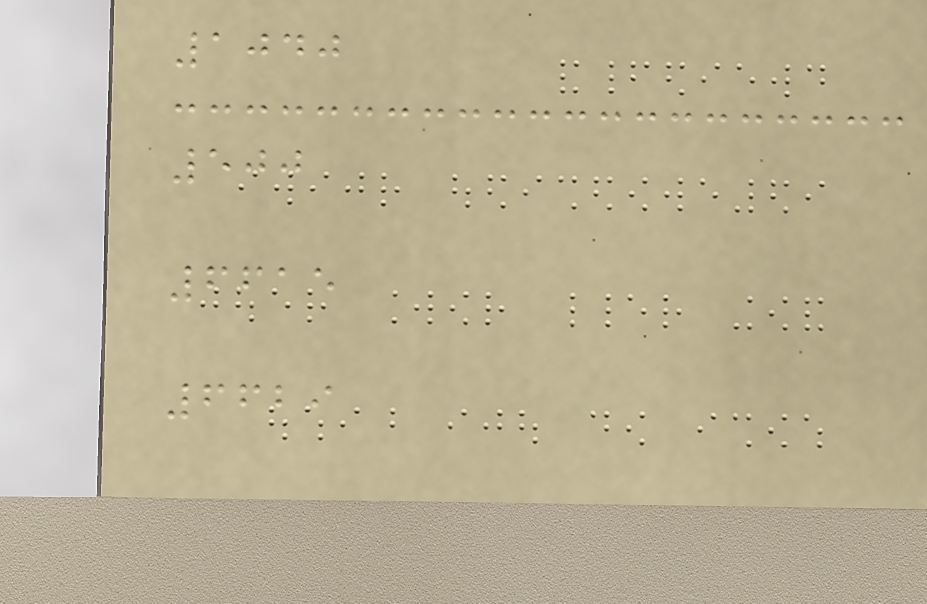1040
500
6615
6629
